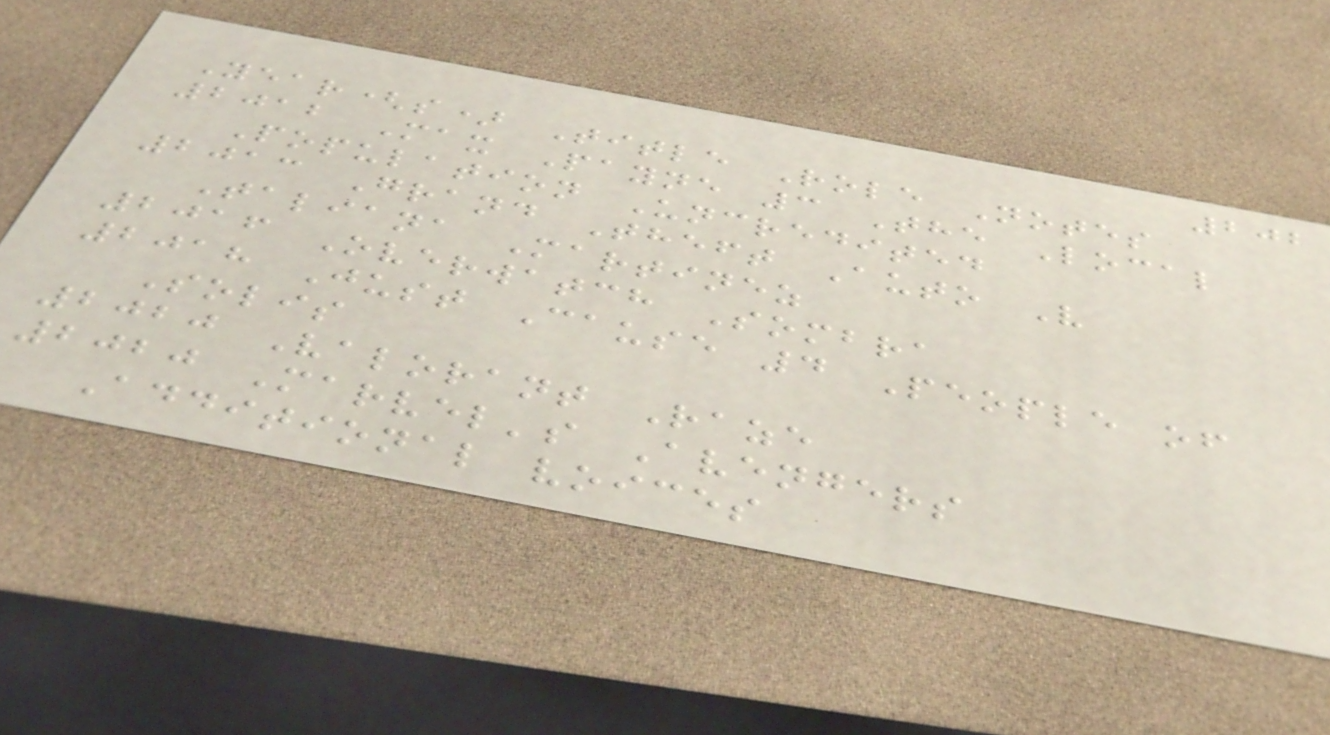202
Year(s) Title Role Notes
2012 Max Payne 3 The Local
Population Uncredited
2013 Grand Theft Auto V
Taliana Martinez
2016 Overwatch Sombra
2018 Just Cause 4 People of
Solis
2020 Valorant Raze
2020 Marvel's Avengers
Additional voices
